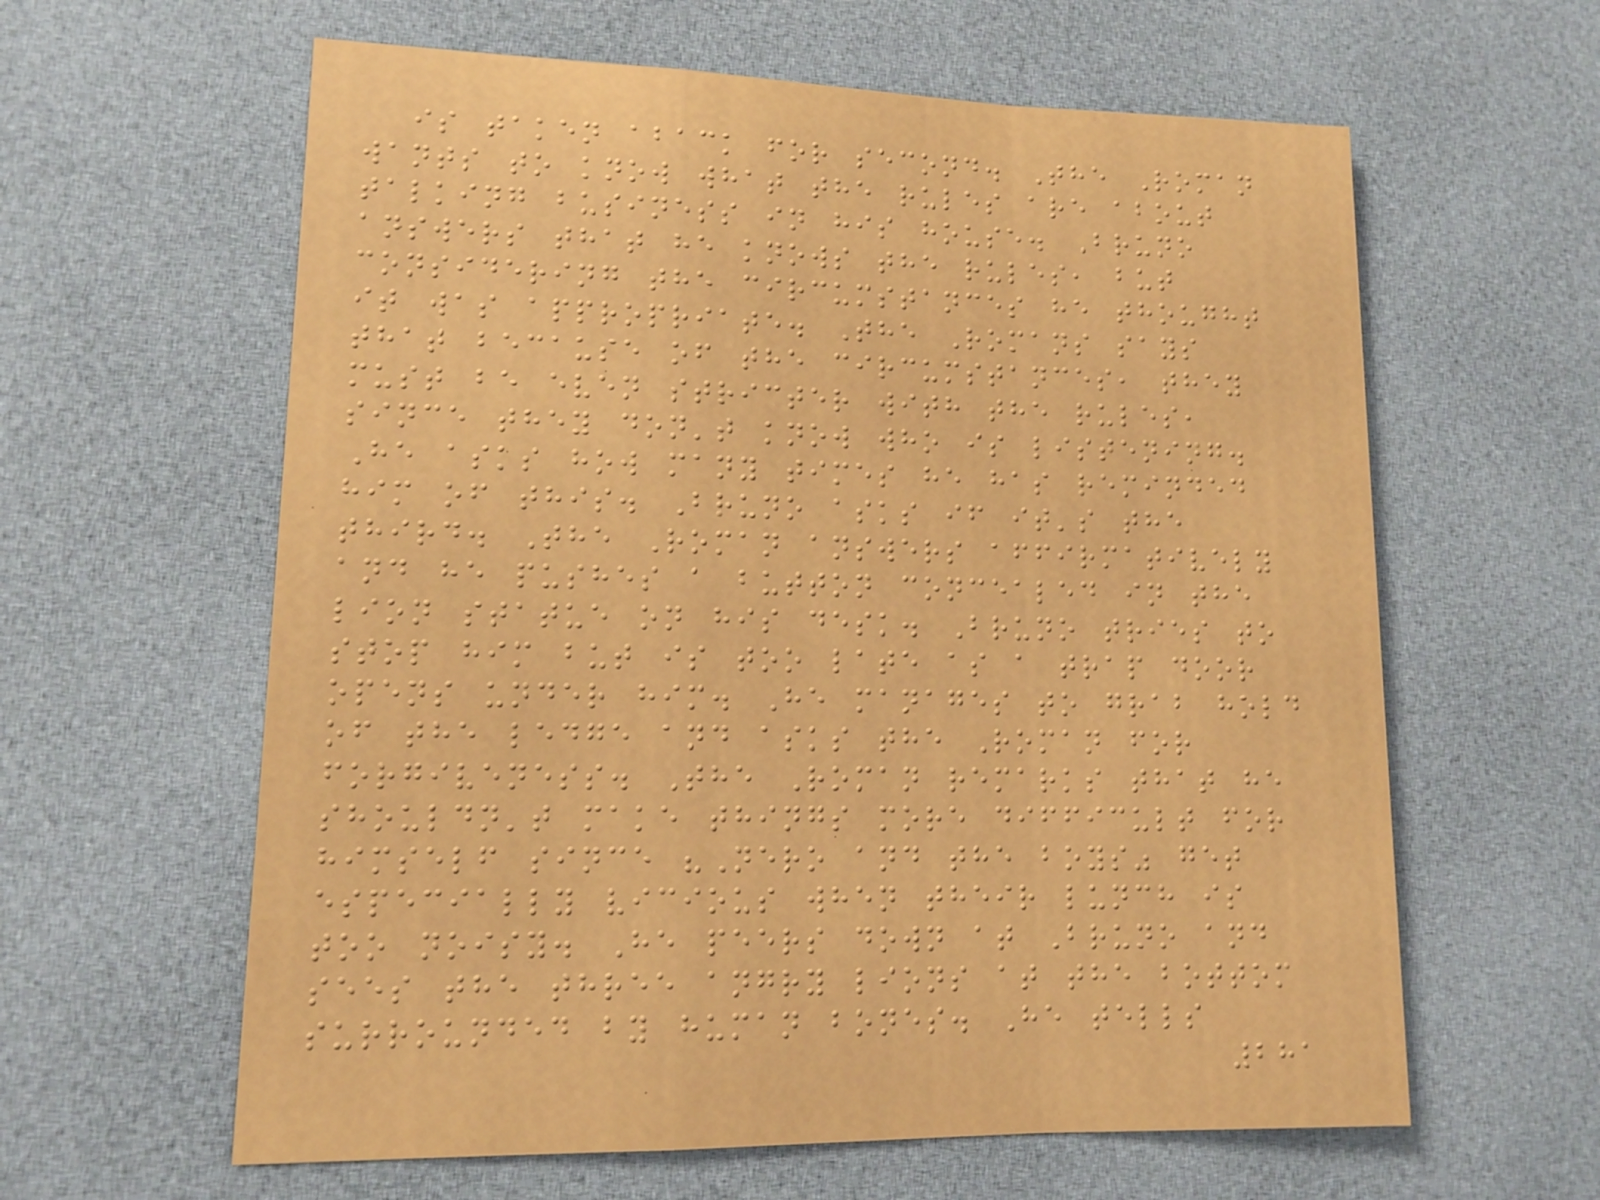is taken aback for second. The Roman
wants to know what the rules are about
talking business in his house. Bruno
answers that he knows the rules, but
considering the circumstances he thought
it was appropriate. The Romans says
that because of the circumstances, they
must be even stricter with the rules,
since they don't know who is listening.
He asks how many times he has reminded
him of this. Bruno asks if it's the
third. The Roman answers affirmatively
and he pushes a button concealed in the
lion statue on his desk. Bruno tries to
stop him but is too late as a trap door
opens under him. He manages to grab hold
of the ledge and asks the Roman for
forgiveness. The Roman remarks that he
shouldn't make things more difficult for
himself since "Nero and the boys" get
especially vicious when their lunch is
too noisy. He peers down at Bruno and
sees the three angry lions at the bottom
surrounded by human bones. He tells
281
